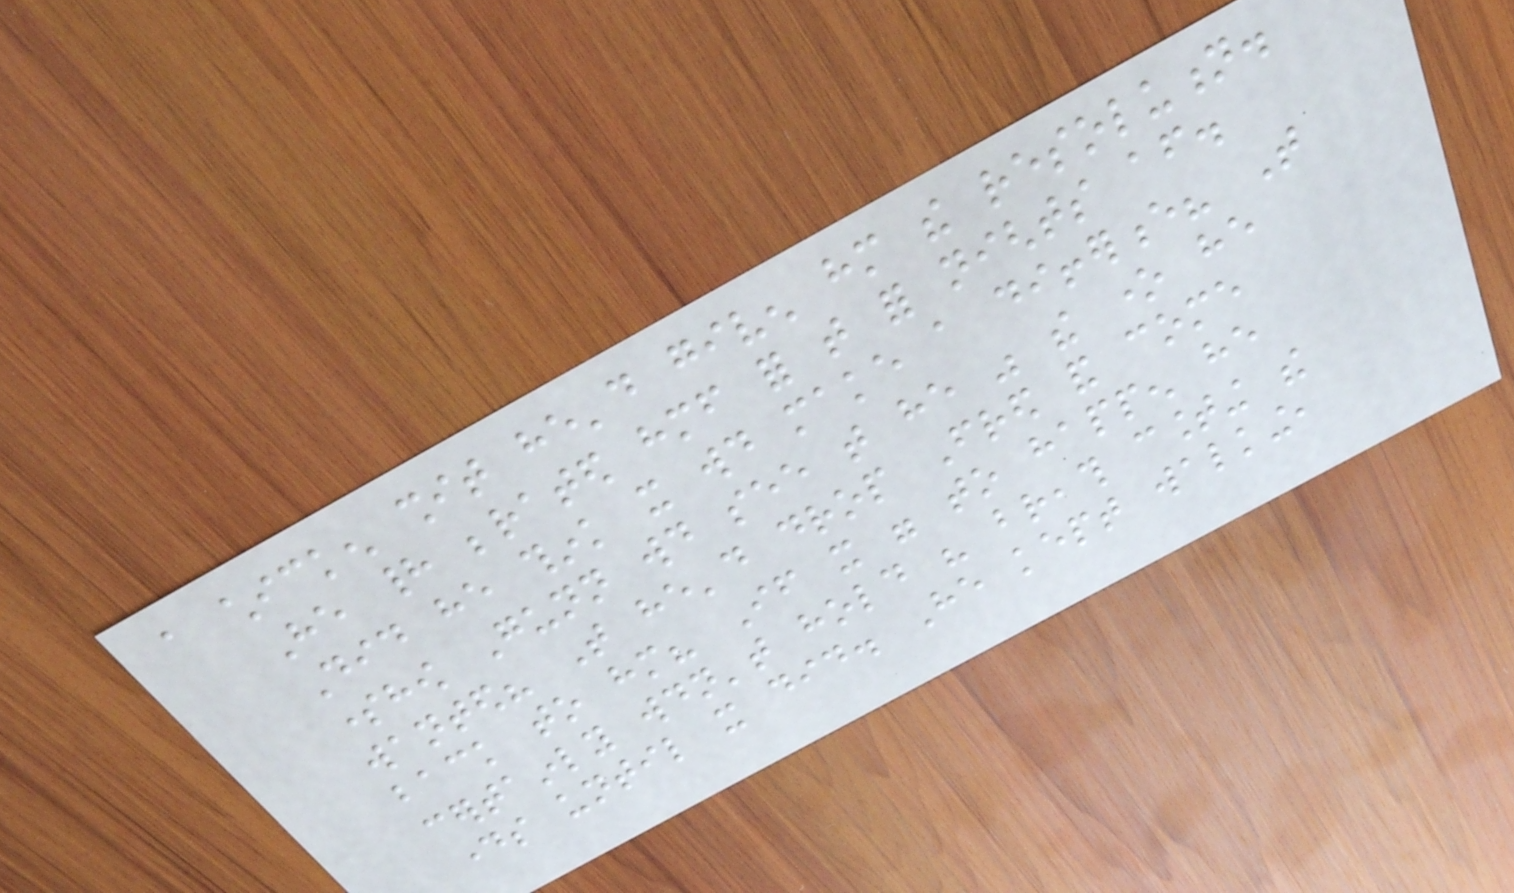a chicken shit he'd given him the resolution.
He had berated himself for that for nights after.
Did he think it would make a difference? That
somehow Gunn would see that he was the one he
wanted? That he'd drop Fred and come
back to him? If it were to happen he
certainly wouldn't hold his breath counting the
days until it did. He kept walking,
